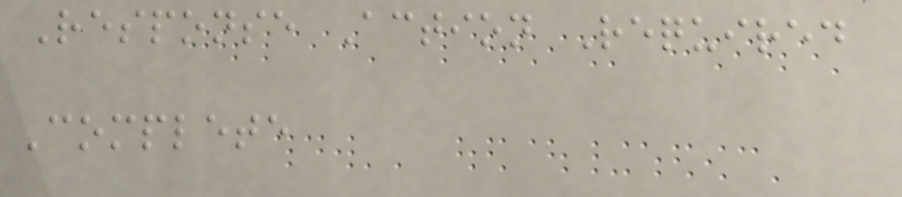Response Action Required
Complete
